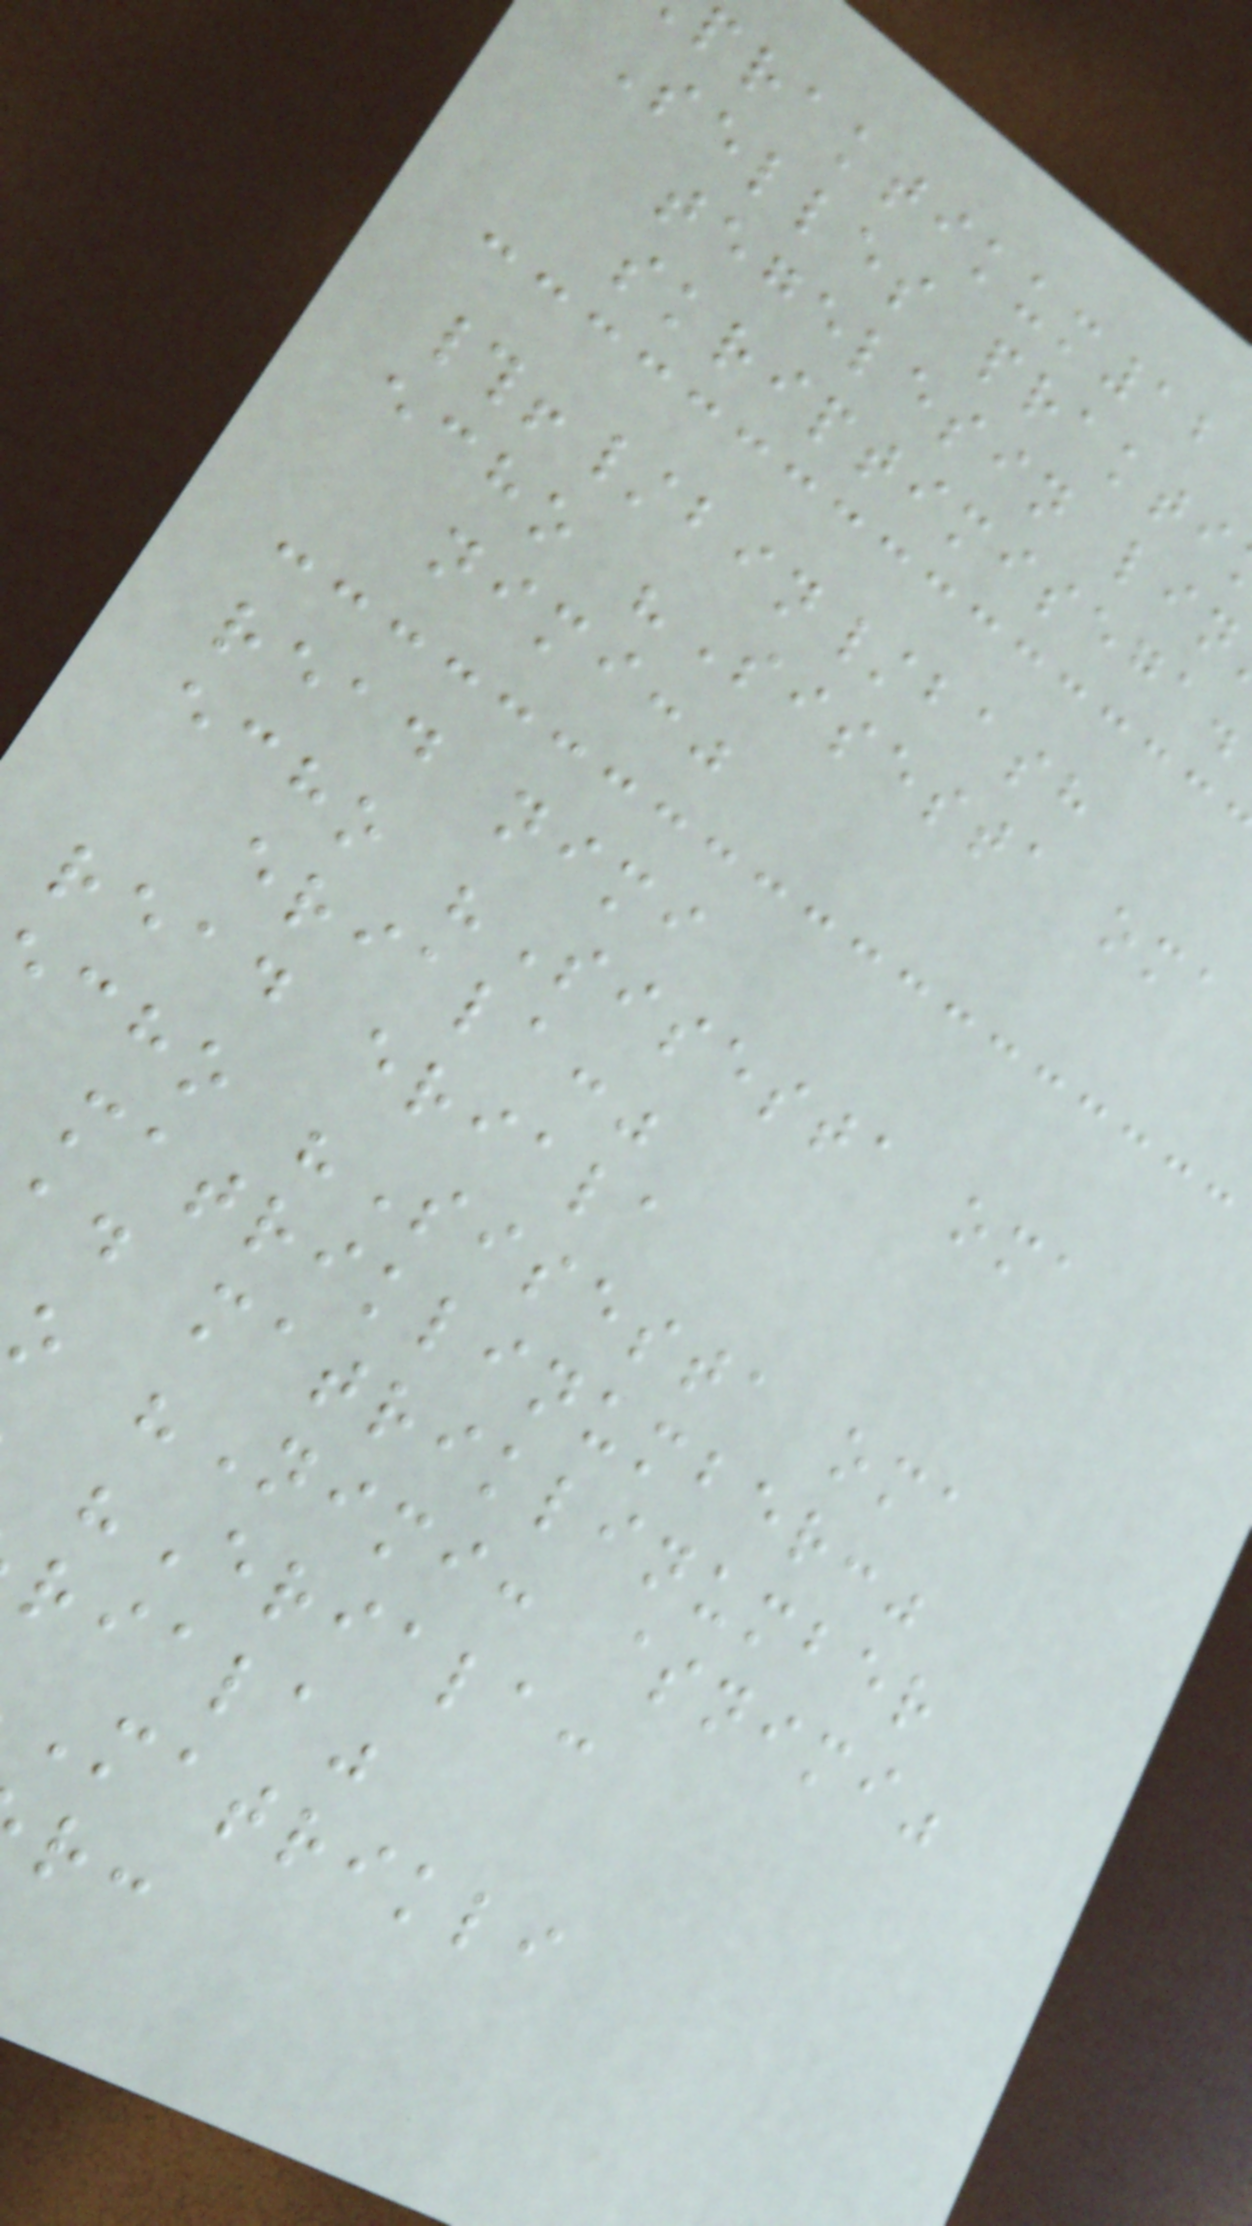praktikum12
Selles prakti
tegelesin lin
skriptimisega.
#!/bin/bash
echo "Sisesta oma
nimi:"
read nimi
echo "Sisesta oma
eriala:"
read eriala
cho "Sisesta oma
matriklinumber:"
ad matriklinumber
o "Nimi: $nimi"
"Eriala:
riala"
Matrikli
